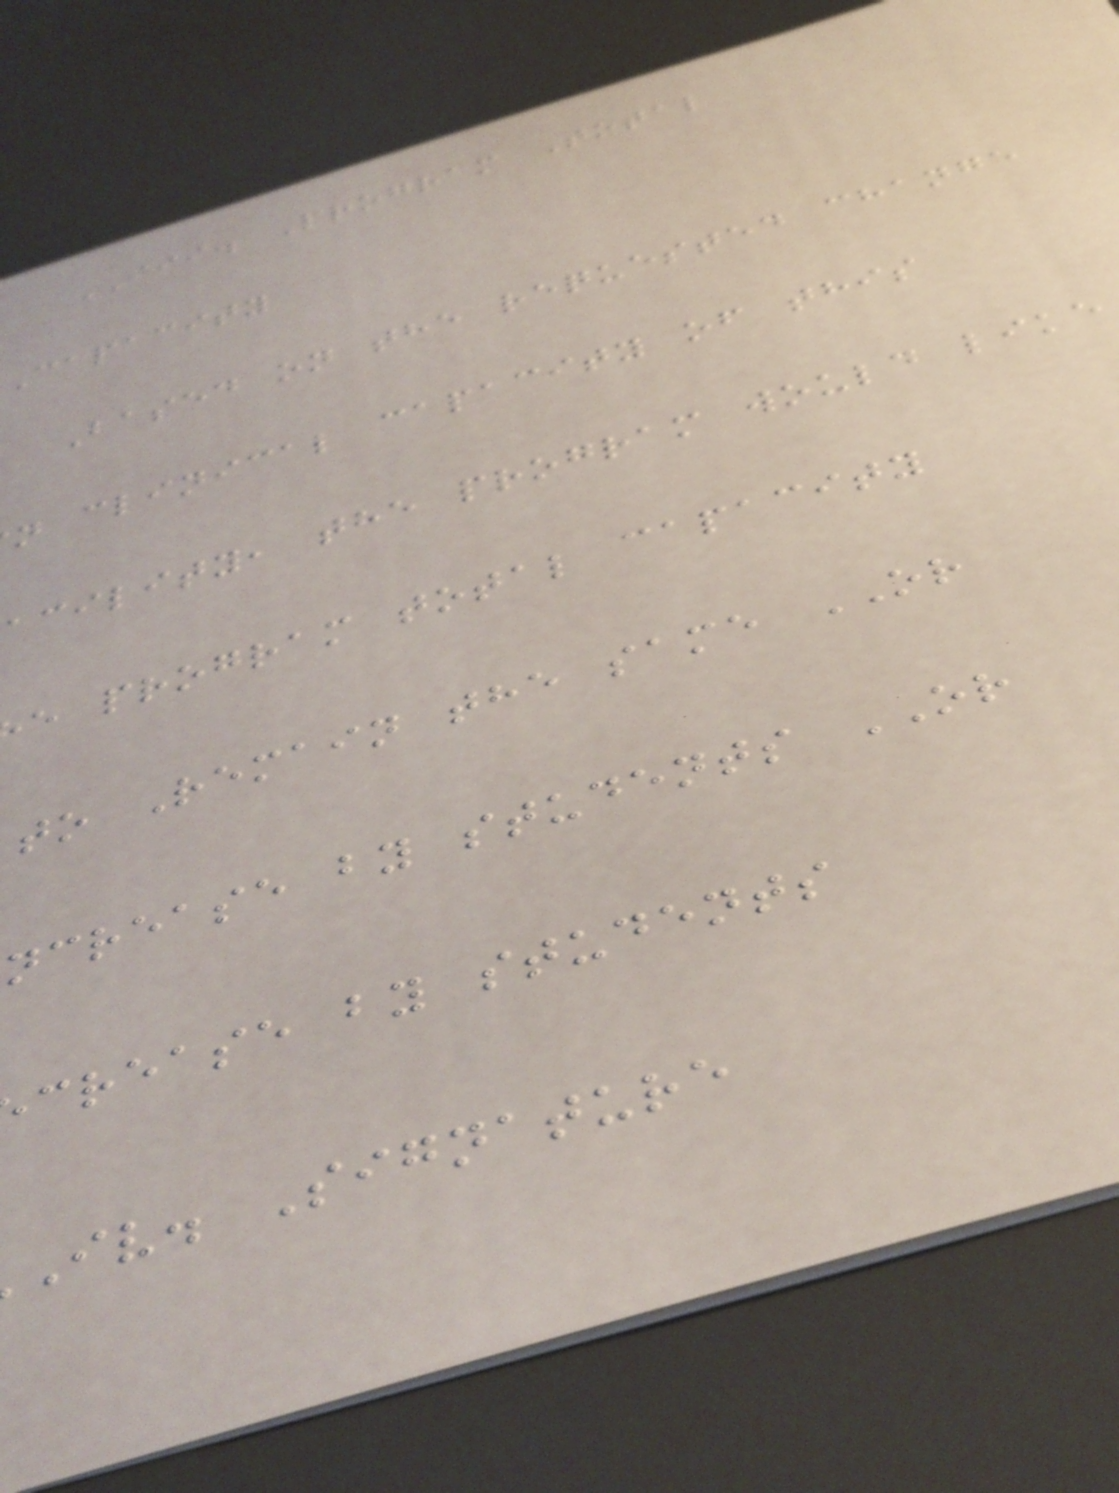III. Program Total
Capacity
Based on the requested change
n clinical capacity of this
acility, the program would like
e program total capacity
to Remain the same OR
ncrease by students OR
crease by students
iv. Signature
